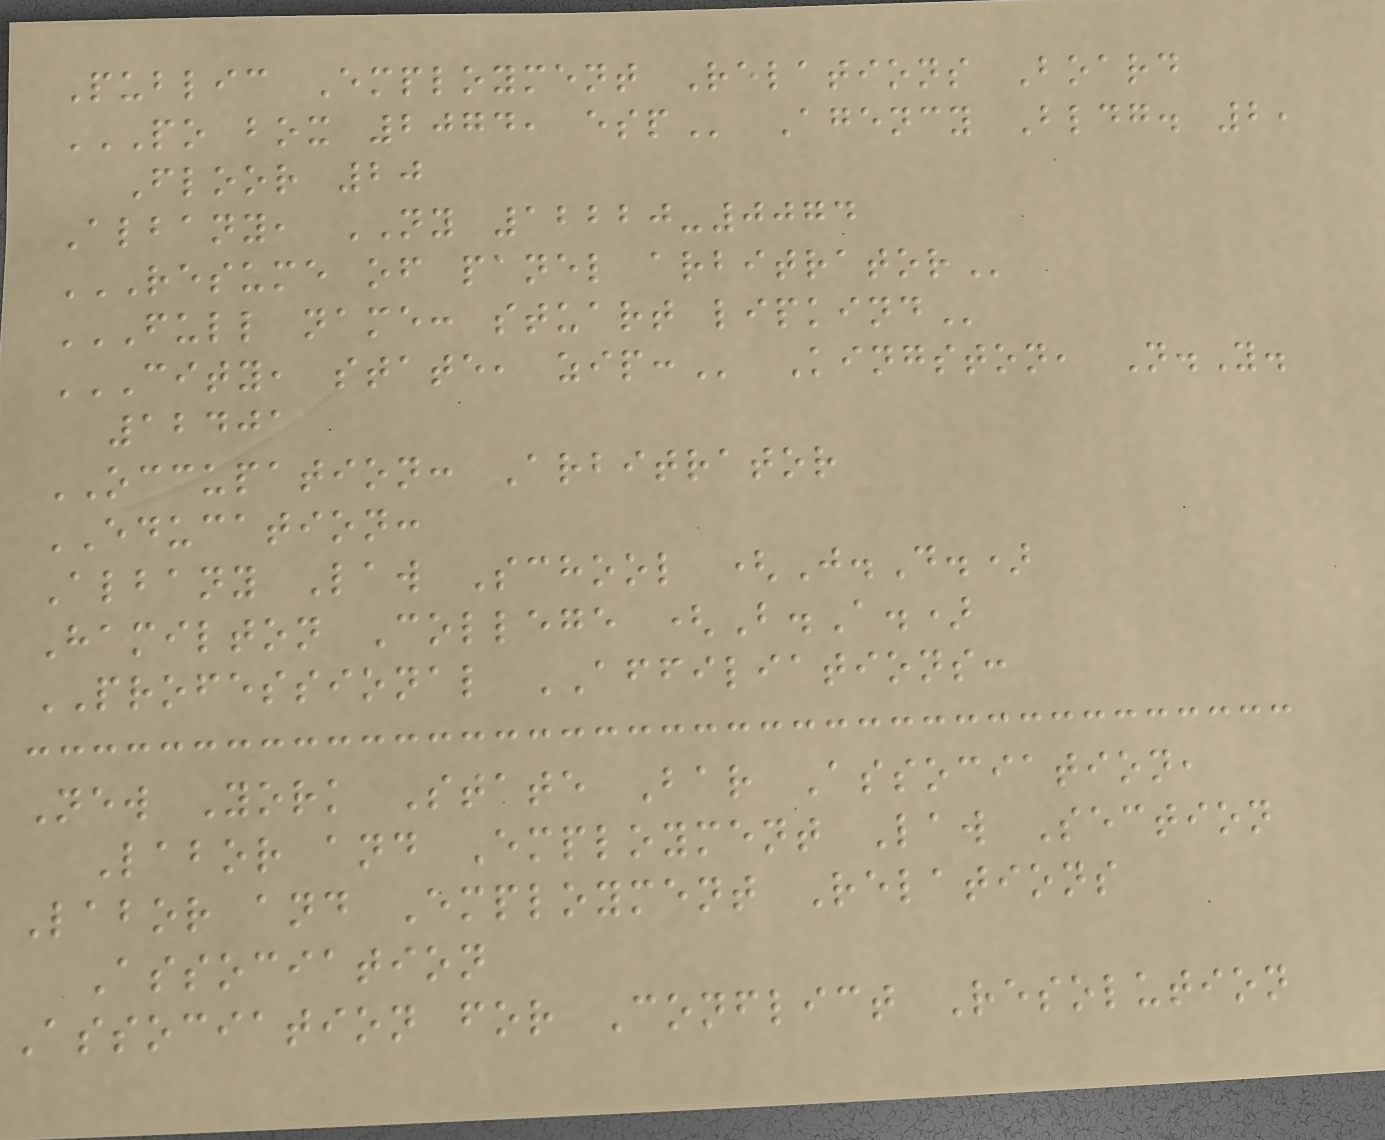Public Employment Relations Board
PO BOX 2074, ESP Agency Bldg. 2,
Floor 20
Albany, NY 12220-0074
RESUME OF PANEL ARBITRATOR
FULL NAME: STUART LIPKIND
CITY, STATE, ZIP: Kingston, N.Y.
12401
OCCUPATION: Arbitrator
EDUCATION:
Albany Law School (J.D.)
Hamilton College (B.A.)
PROFESSIONAL AFFILIATIONS:
New York State Bar Association,
Labor and Employment Law Section
Labor and Employment Relations
Association
Association for Conflict Resolution
